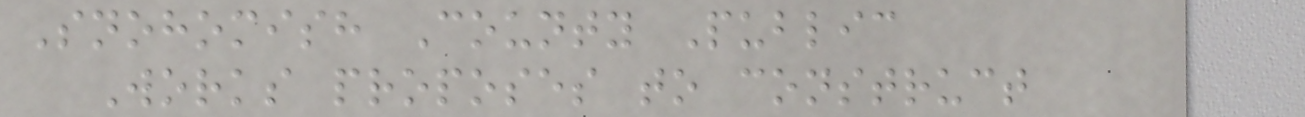Snohomish County Public
Works proposes to construct
